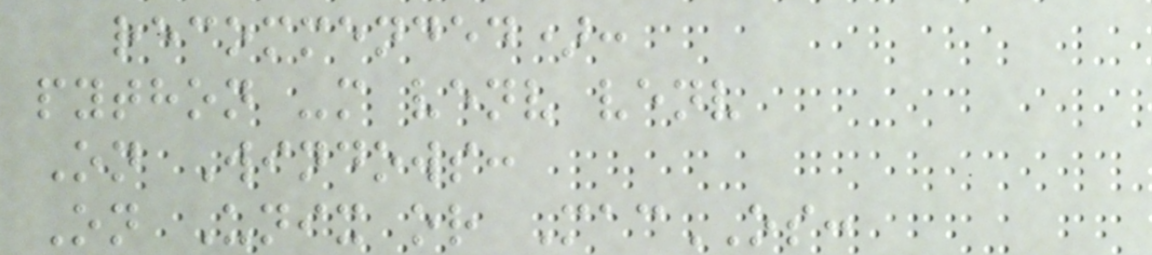recommended):
python -m venv venv
On Windows:
On Unix or MacOS:
